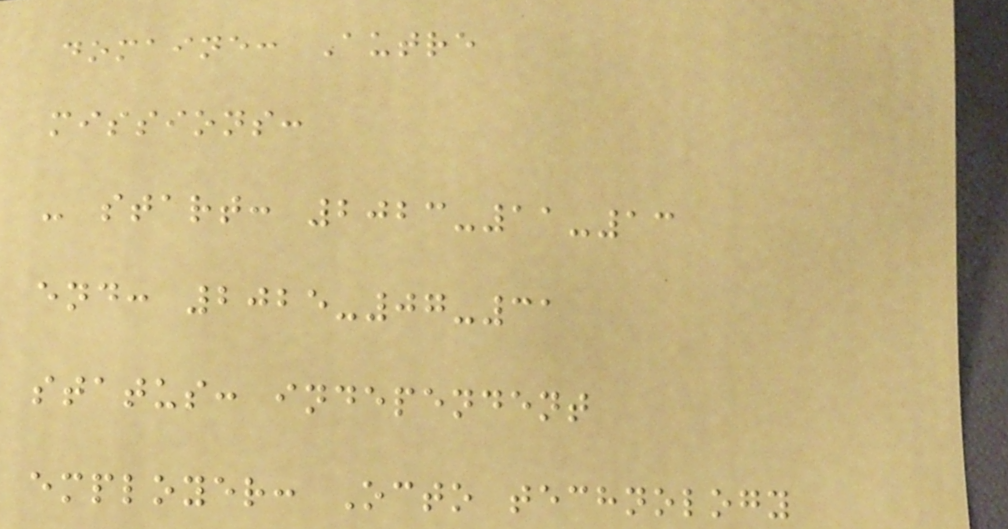domaine: Autre
missions:
- start: 2023-11-13
end: 2025-07-31
status: independent
employer: Octo technology
